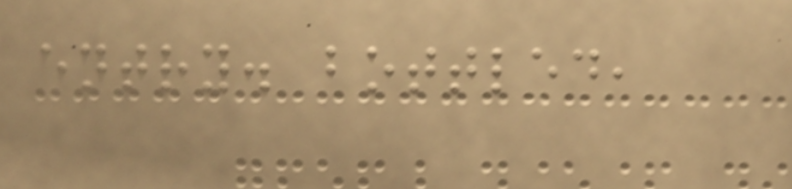entry. bottled,
